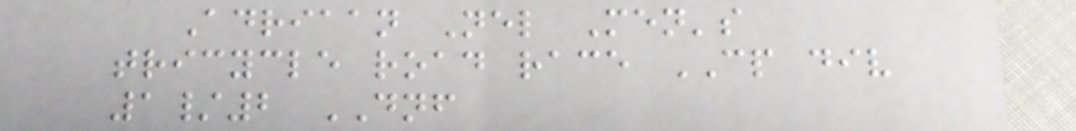Adriaan Nel Men's
tricycle road race CP div
1/2 DNF
